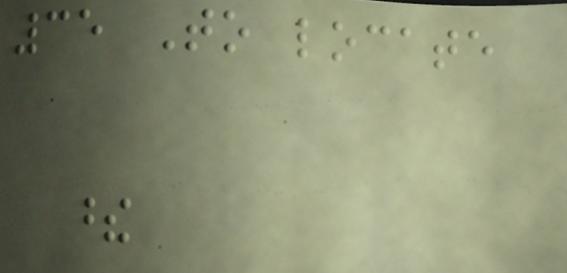35 To locate
these
